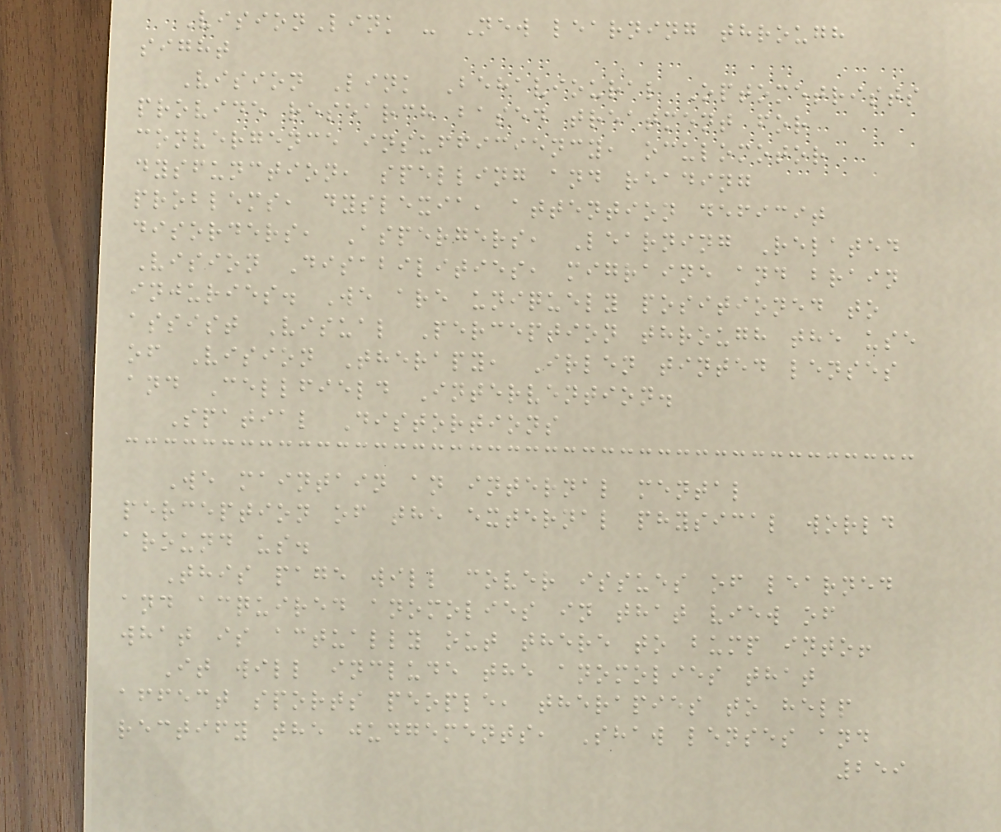VisionLink - New learning through
sight
Vision Link Behavioural Optometrists
provide research based treatment for
convergence insufficiency, oculomotor
dysfunction, spelling and reading
problems, dyslexia, attention deficit
disorders, Aspergers, Learning Related
Vision Disabilities, migraine and brain
injuries. We are uniquely positioned to
assist Visual Perception through the use
of Vision Therapy, Irlen tinted lenses
and Cellfield Intervention.
Spatial Distortions
We maintain an internal mental
perception of the external physical world
around us.
This page will cover issues of learned
and acquired anomolies in that view of
what is actually out there to bump into!
It will include the anomolies that
affect sports people, therapies to help
rectify the judgements, Shaw lenses and
259
